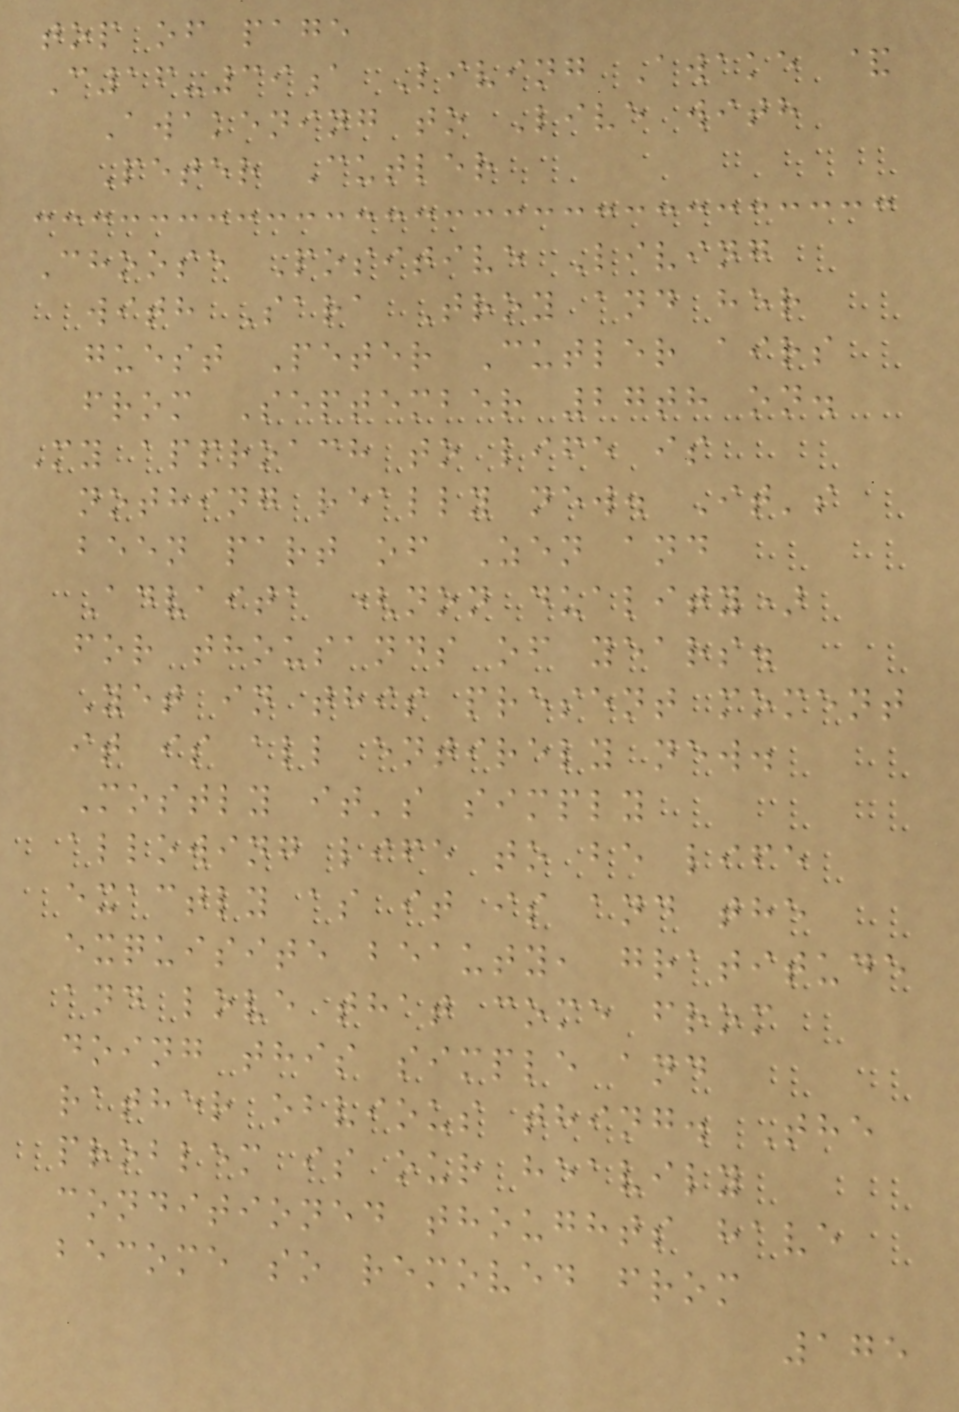top of page
C16-39a Living Awake &
Awakening to Live with
Peter Cutler
Choose Positive Living
with Sara Troy and her
guest Peter Cutler airs
from September 27th on.
My approach to life is
nothing really new. It's
been part of Zen and
Advaita (non duality)
for thousands of years.
Yet in this present moment
it is all entirely new.
Mostly it's simply
allowing life to be life
exactly as it is and the
exquisite beauty, gratitude
and love that come from
doing this simple and
rather obvious thing. The
problem is our heavily
conditioned thoughts have
become so removed from
175
